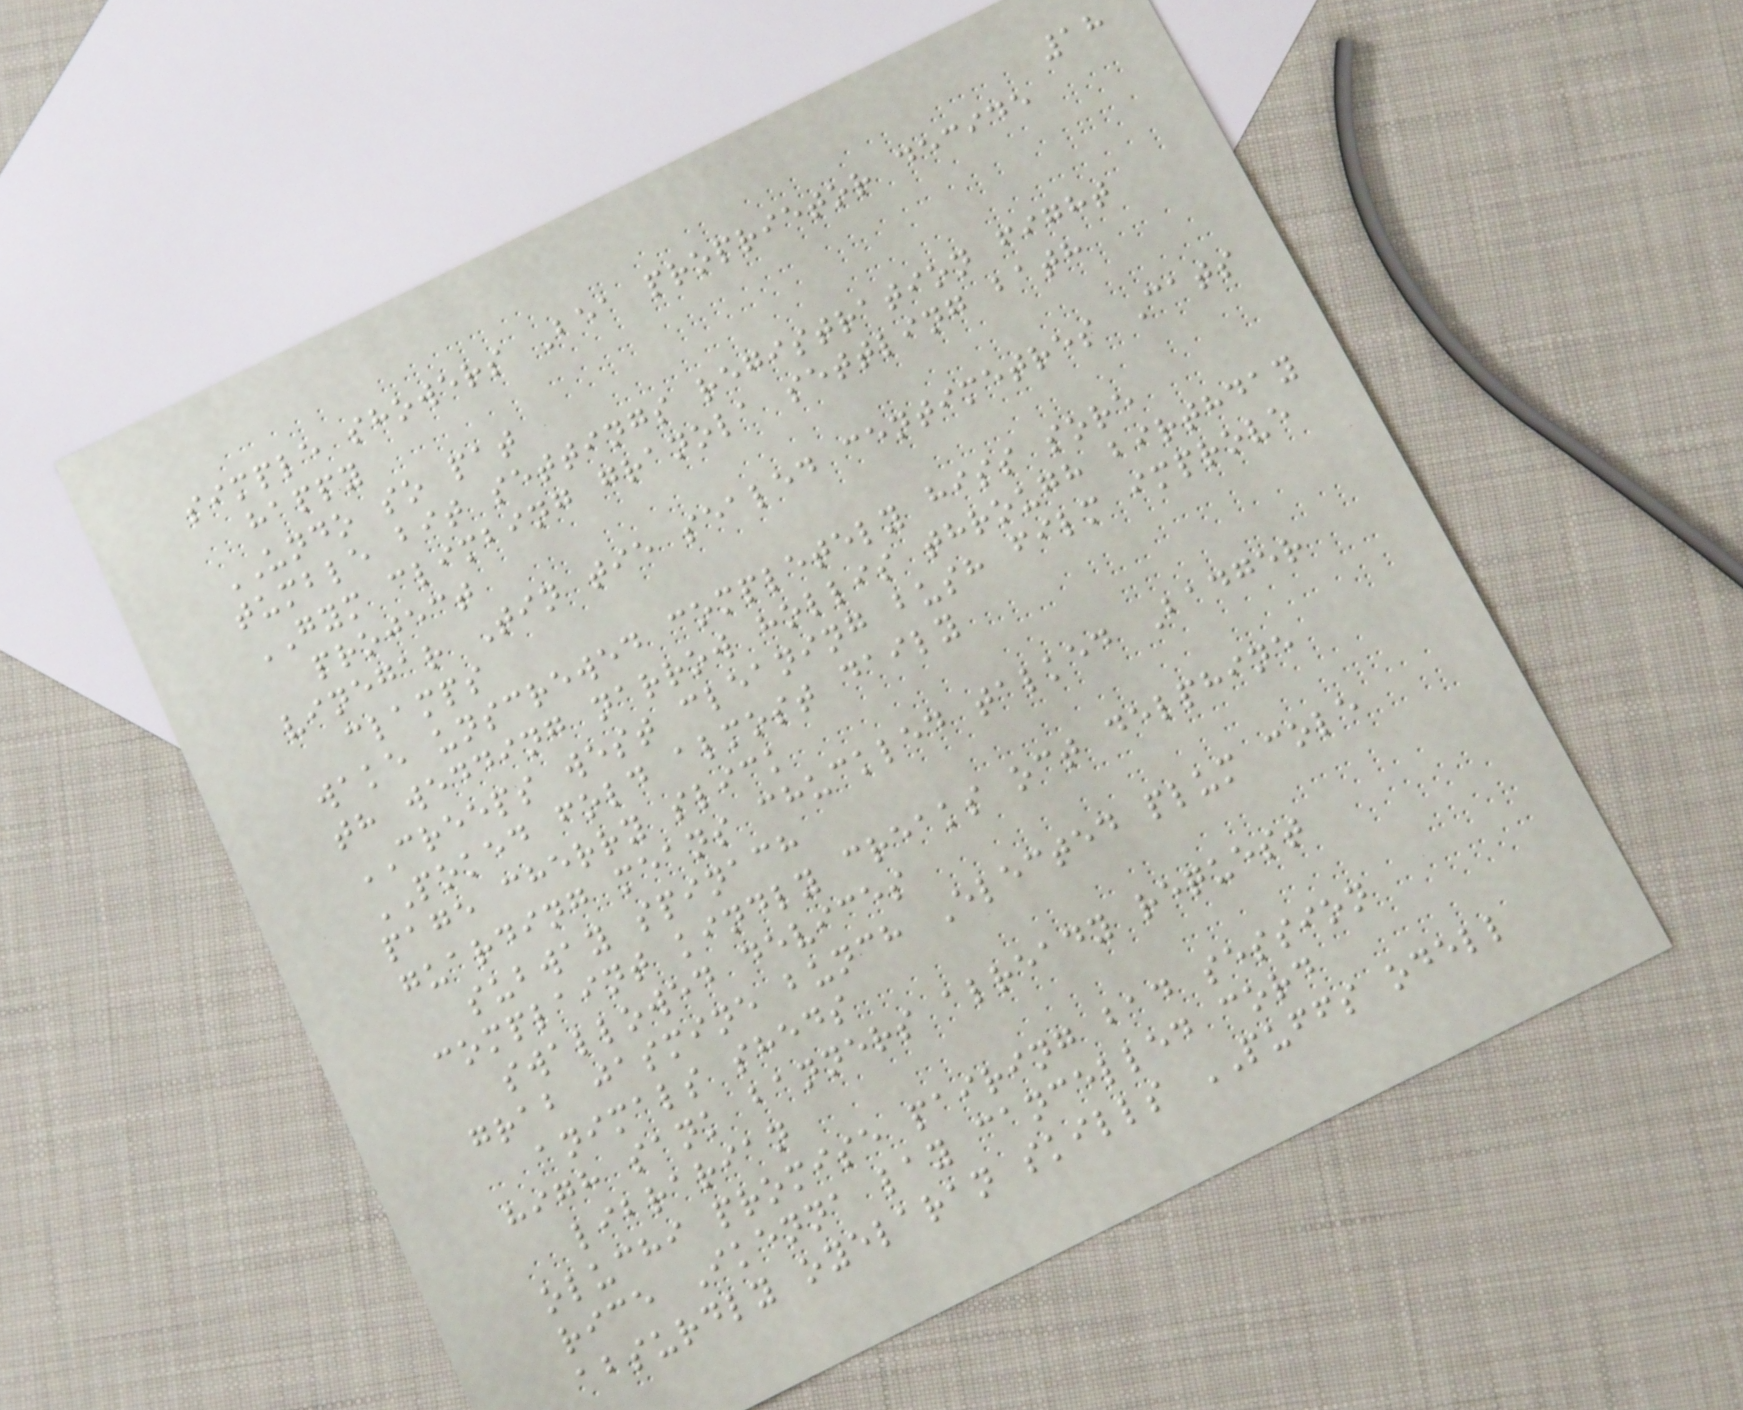18
simple showers Bea proprietor decide
happy
UNDO so pat
tumble bit settings registration fight
GYM climbing granola settling bath
project
vinegar Tin tie sealed centimetres Cats
clamps
wake unscrewed completely hiss sore
th wedding narrow hollis through birthday
CREEPS west cleaning bush film improve
POKED fold almost daily
page cherry slick
guarding means chuckled talked Badger
subway spinach
complaint kindly creaks oct delphine
swallowed devices
grab jasmine bunch Elected plum cole
animals sheds
high sank banners already request
librarian
oluchi promise pairing bad session
rice Ikenna lay cancelled cord
absurdly oyelaran skills PUFFS odell
